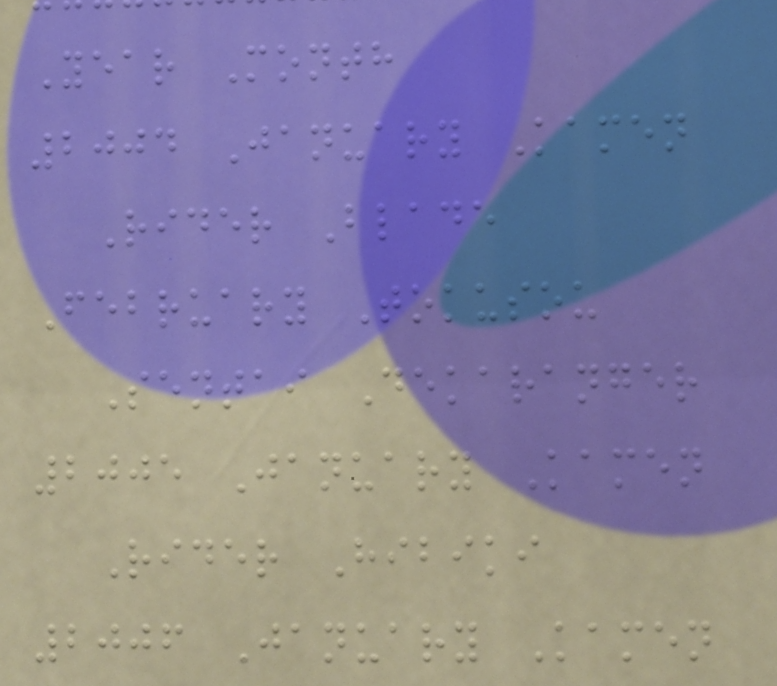Year Month
2004 January Kamen
Rider Blade
February Tokusou
Sentai Dekaranger
2005 January Kamen
Rider Hibiki
2006 January Kamen
